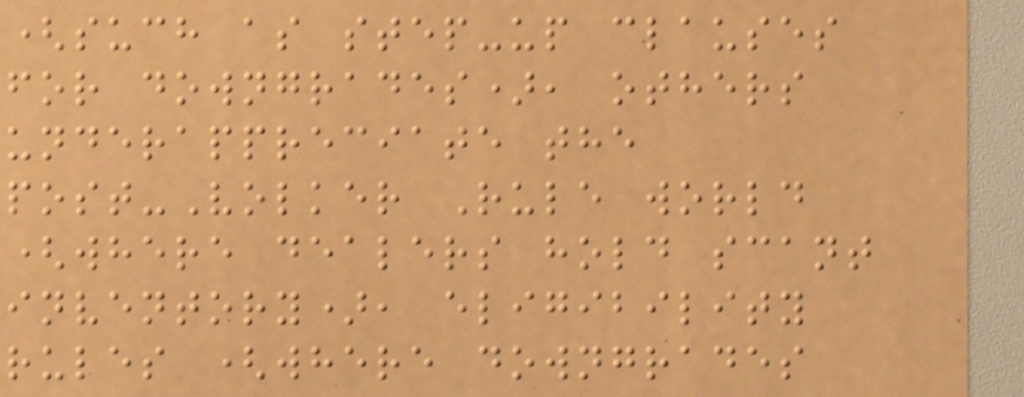(such as step-up clauses
for downgrades), others
underappreciate the
post-Volker Rule world
(where dealers hold scant
inventory), eligibility
rules (where downgrades
